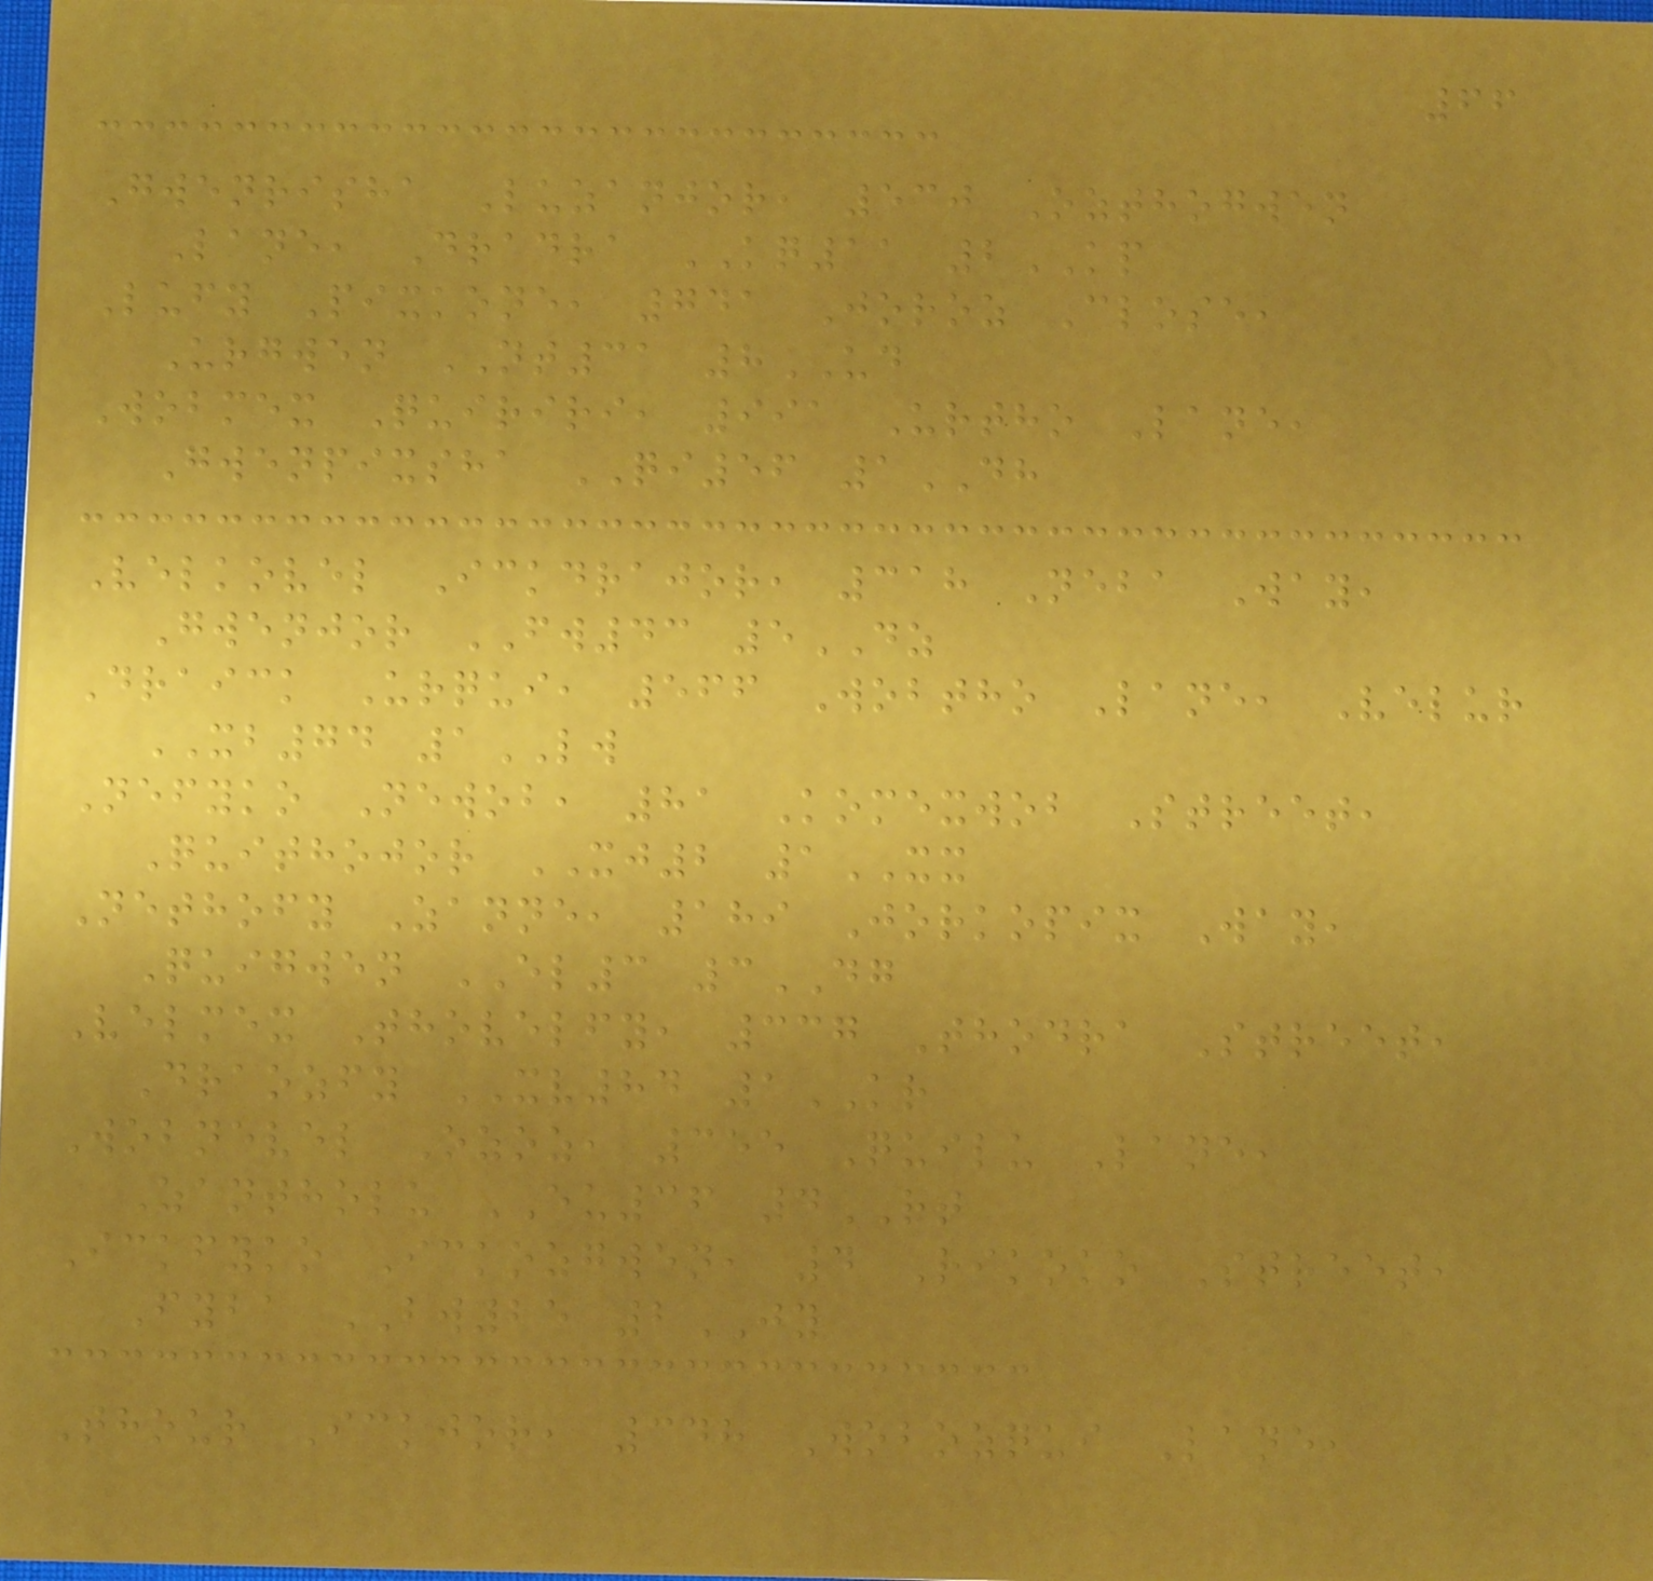66
Gwenrisha Luzanjor, 530 Ozthogwen
Lane, Dradra KQ11 2KP
Lufy Pixkone, 741 Joroz Close,
Urgwen NT31 8UD
Wobmex Quiriri, 991 Urtho Lane,
Gwenpixsha QI56 1DH
Velkovel Ickdrajor, 318 Neba Way,
Gwenjor FW43 5DZ
Draick Urqui, 566 Wobtho Lane, Velur
XB74 1LW
Nefyko Newob, 81 Komexwob Street,
Quithojor XJ2 1XX
Nethofy Zanne, 189 Jorkopix Way,
Quigwen EL3 3DG
Velmex Thovelfy, 337 Thodra Street,
Draozfy XV84 1KR
Wobnevel Ozoz, 355 Quilu Lane,
Zantholu EU36 4RT
Ickfyko Ickozgwen, 4 Rikoko Street,
Fyba BW25 2JY
Thour Ickjor, 348 Wobozqui Lane,
